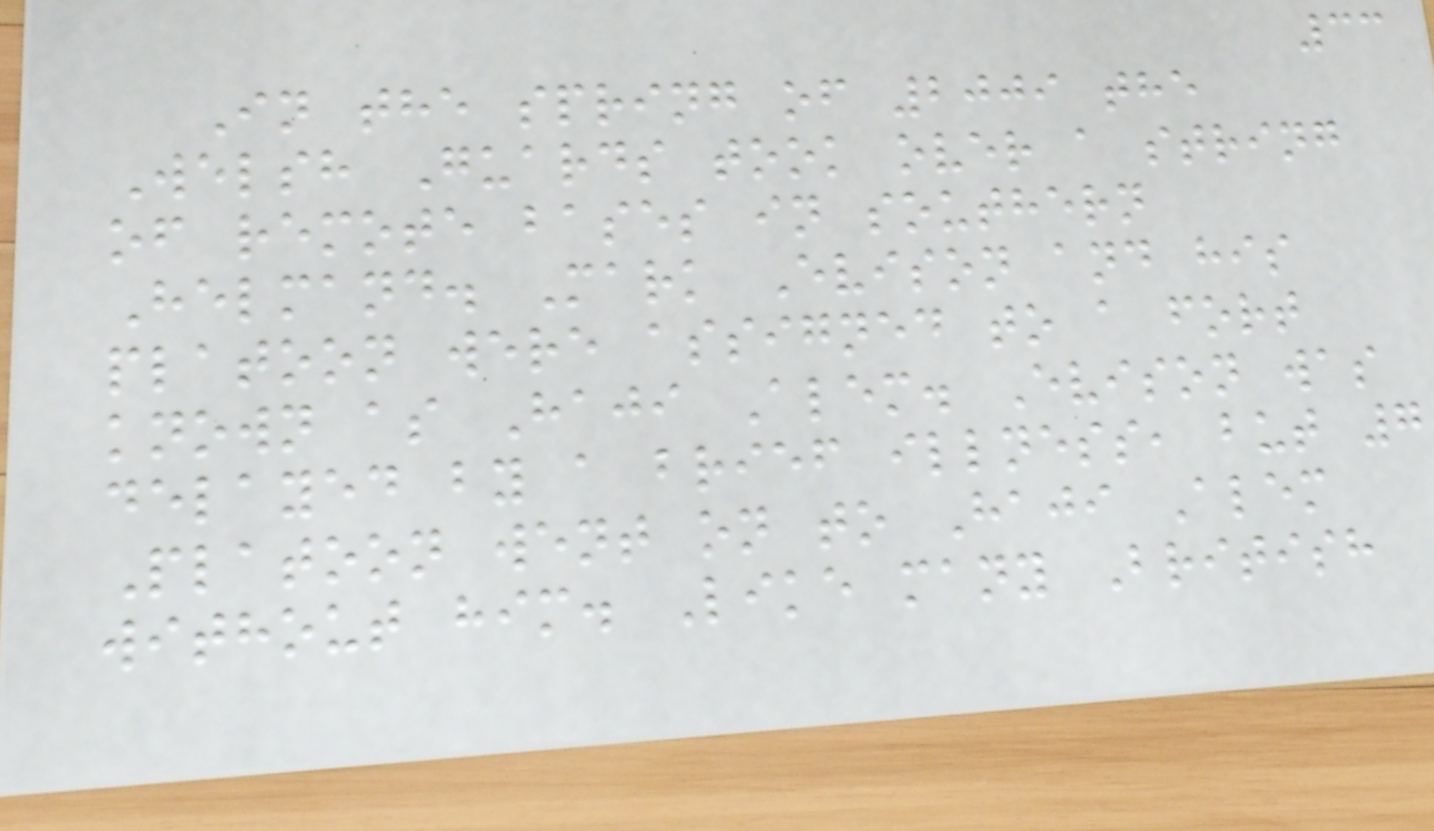33
In the spring of 2009 the
Welsh Guards took over a string
of remote bases in southern
Helmand. Mark Evison and his
platoon were assigned to a fort
known as Haji Alem. Evison was
delayed by a brief illness, but 7
Platoon went on to Haji Alem
without him. Like many British
